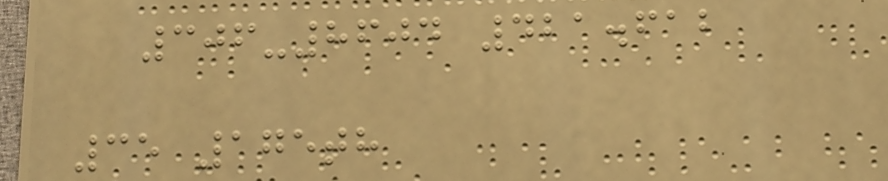306-8604 421.612
35 175th
